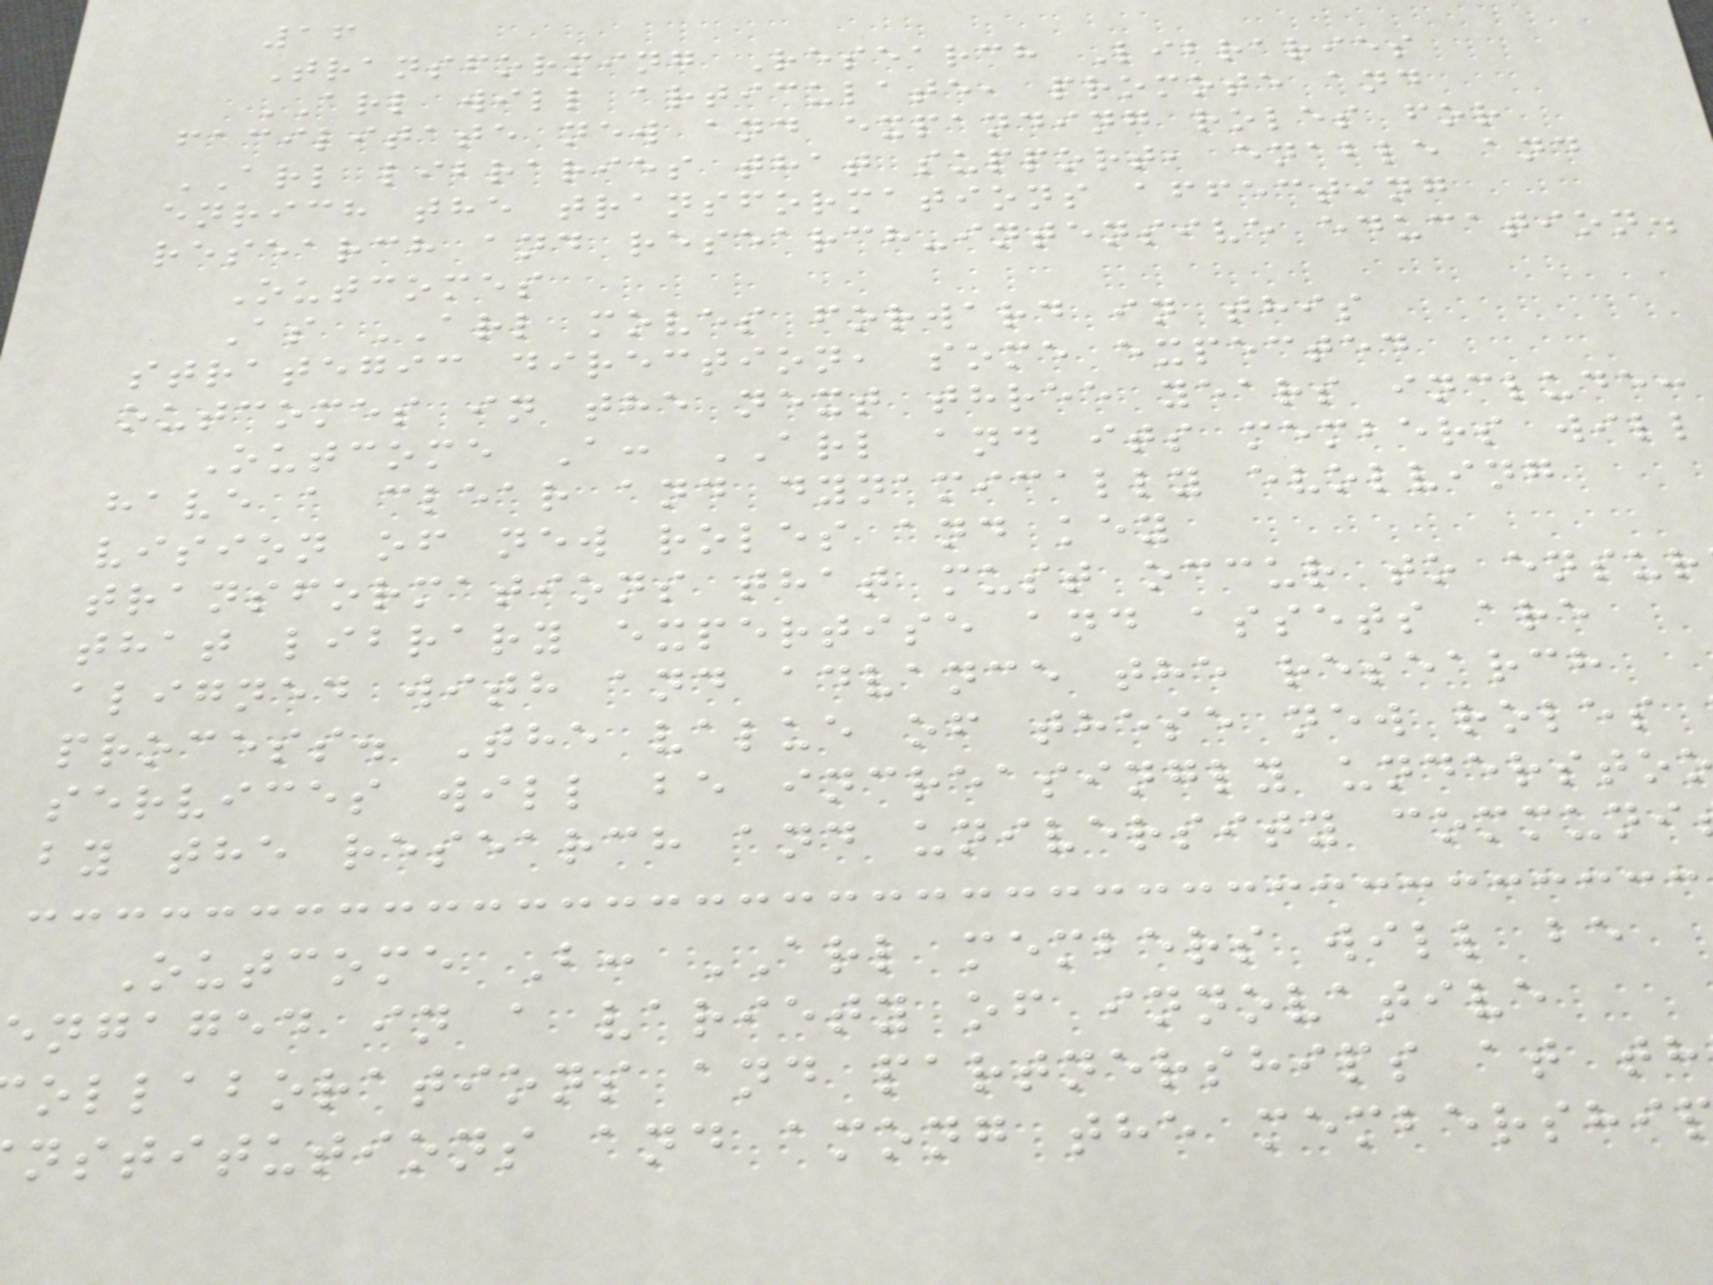16
Transforming Research Libraries
ARL will articulate, promote and
facilitate new and expanding roles for
ARL libraries that support, enable and
enrich the transformations affecting
research and research-intensive education.
Outcomes
As ARL moves forward in this
strategic direction, some expected
outcomes in the next three years include:
Outcome A: ARL and its members will
have a clear and dynamically evolving
vision of new roles and key
transformations that must occur to ensur
that library expertise and assets are
aligned with and advance the research
process. The value of these new roles
services will be increasingly understo
by the research and university communi
Outcome B: ARL members will be
engaged in a variety of innovative
ollaborations and partnerships at th
nstitutions and among the membershi
